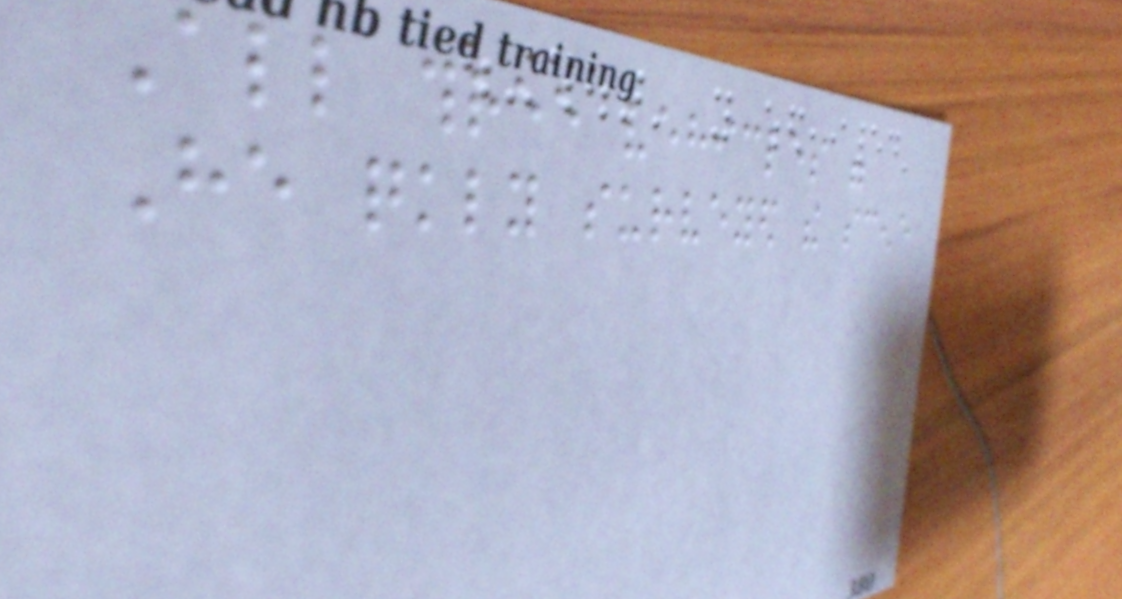All three vehicles were
He quickly surveyed the scene
